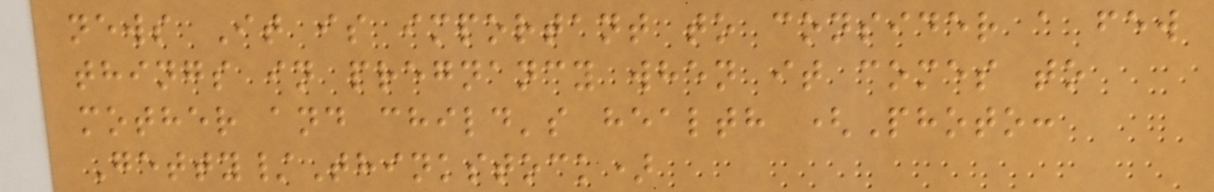news It is important to consider a few
things in pregnancy when it comes to
mother and child's health (Photo:
Getty/Thinkstock)
